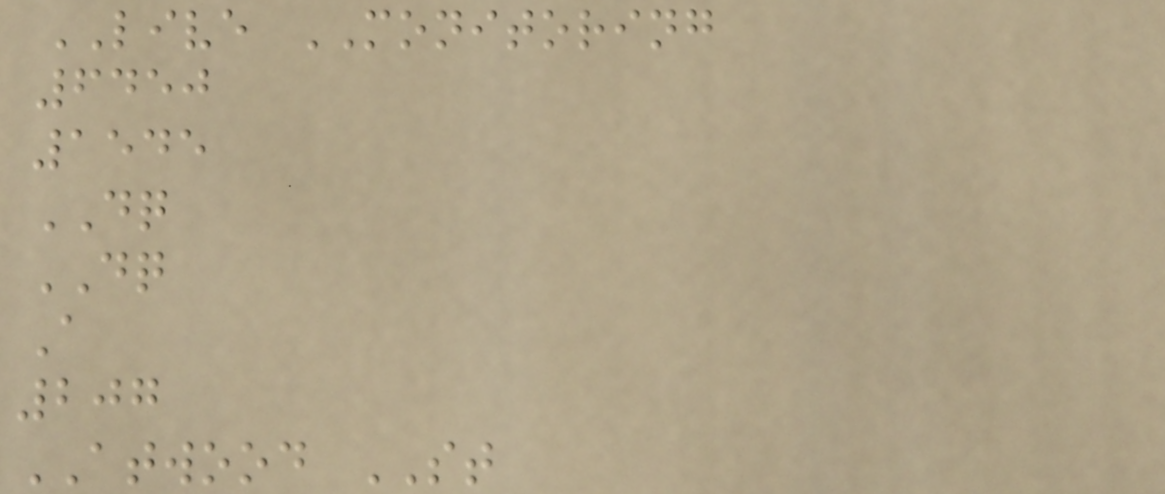LIVE MONITORING
6450
1545
DQ
DQ
A
207
ATWOOD ST
